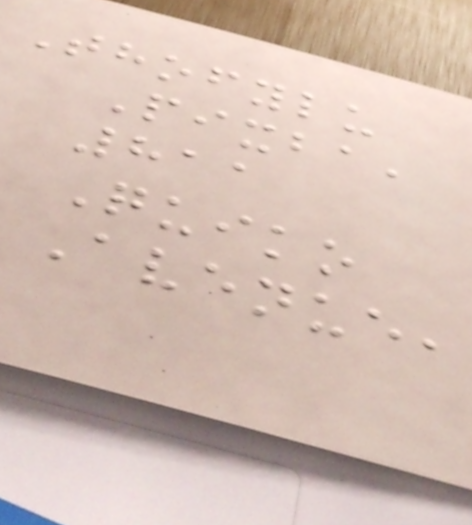Thofylu
Pixba,
811
Quiko
Avenue,
